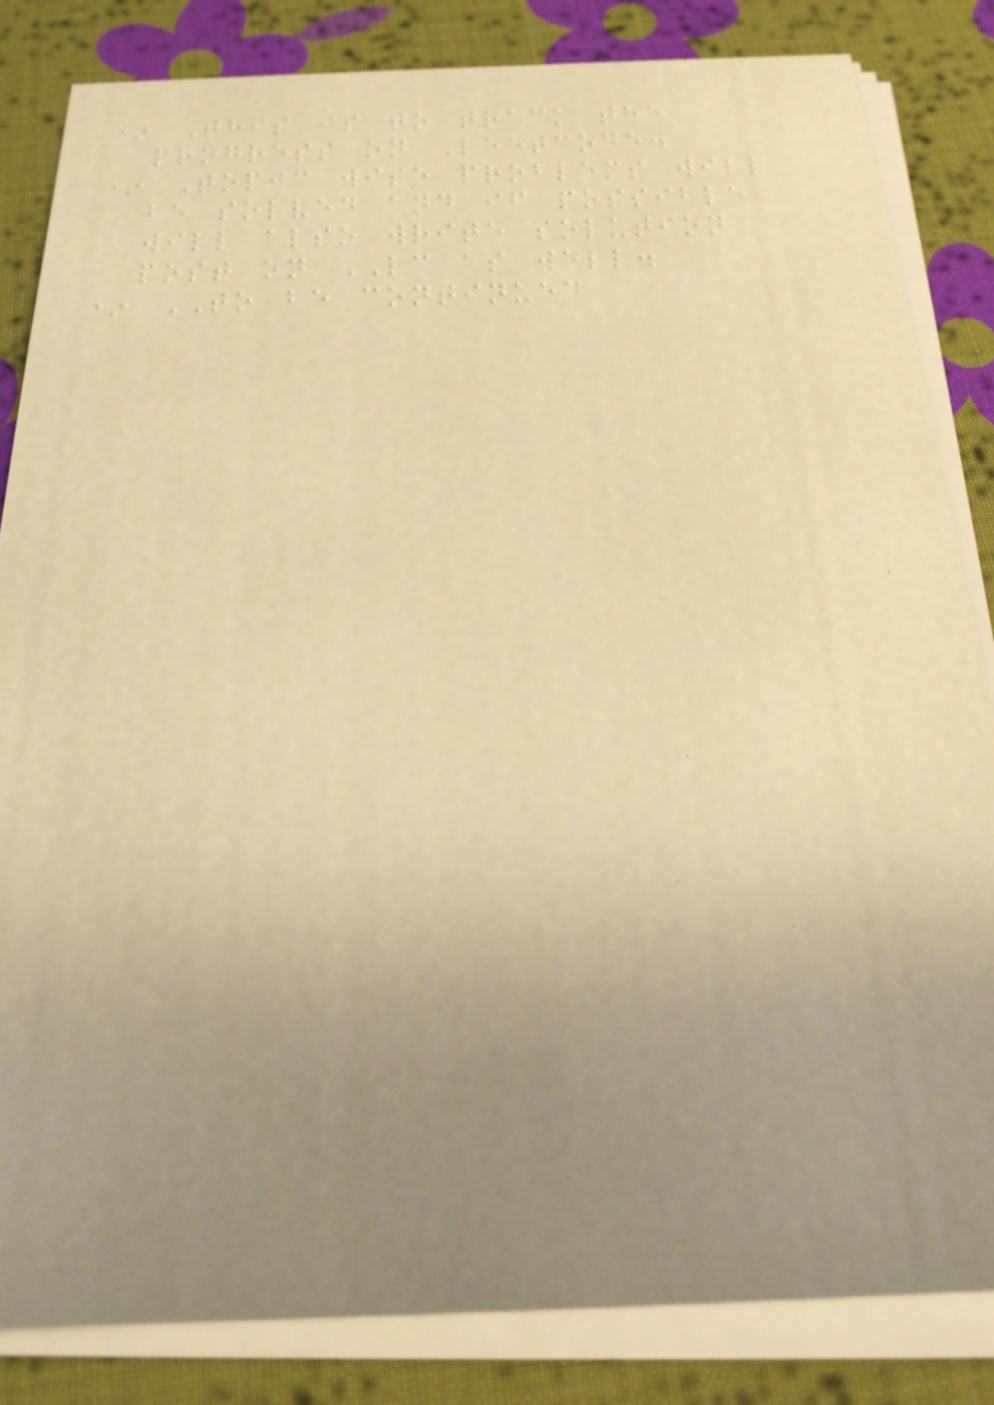* This is to track the
progress on Leetcode.
* Topic wise problems will
be solved and if possible
will also write solution
post on LC as well.
* TO be continued
